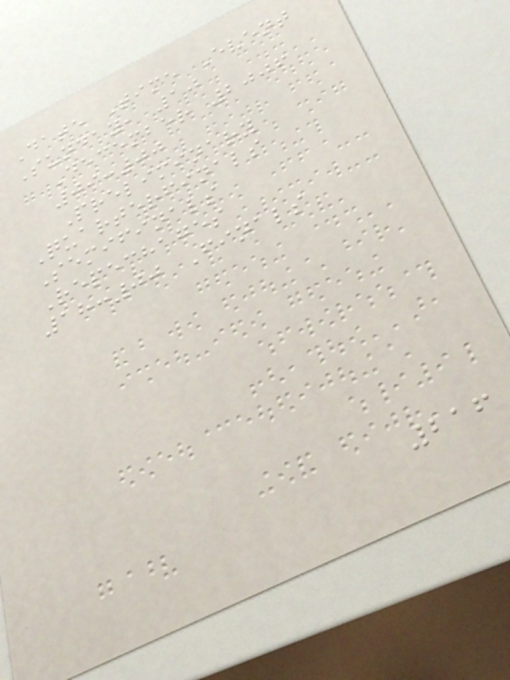Date Time Event
Sunday, 10
December 2006
09:00
Preliminary
Quarterfinals
Semifinals
Repechages
18:00 Finals
216
